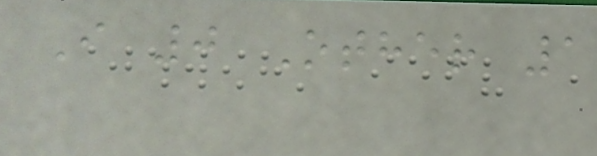I 0 Other 1
